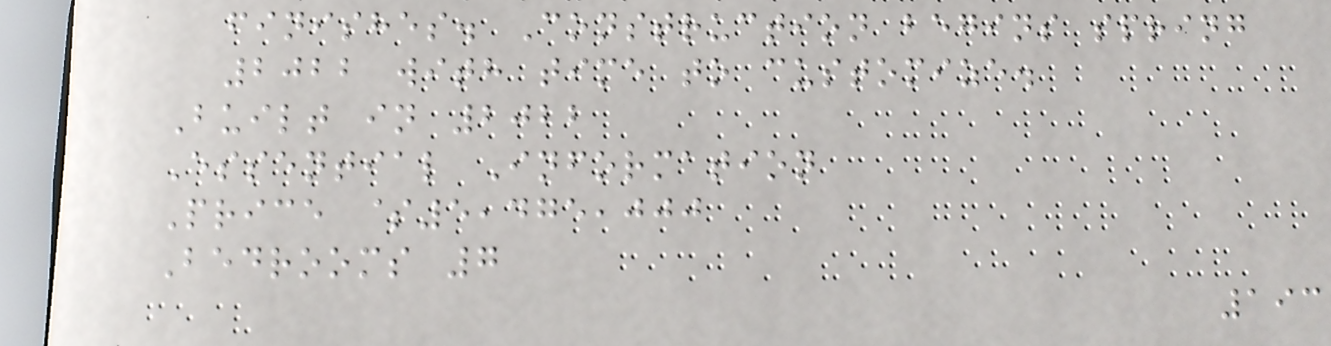finishes. Construction begins spring
2022 with time to customize.
Built in 2022
Essential Information
Price $5,475,000
Bedrooms 7
193
